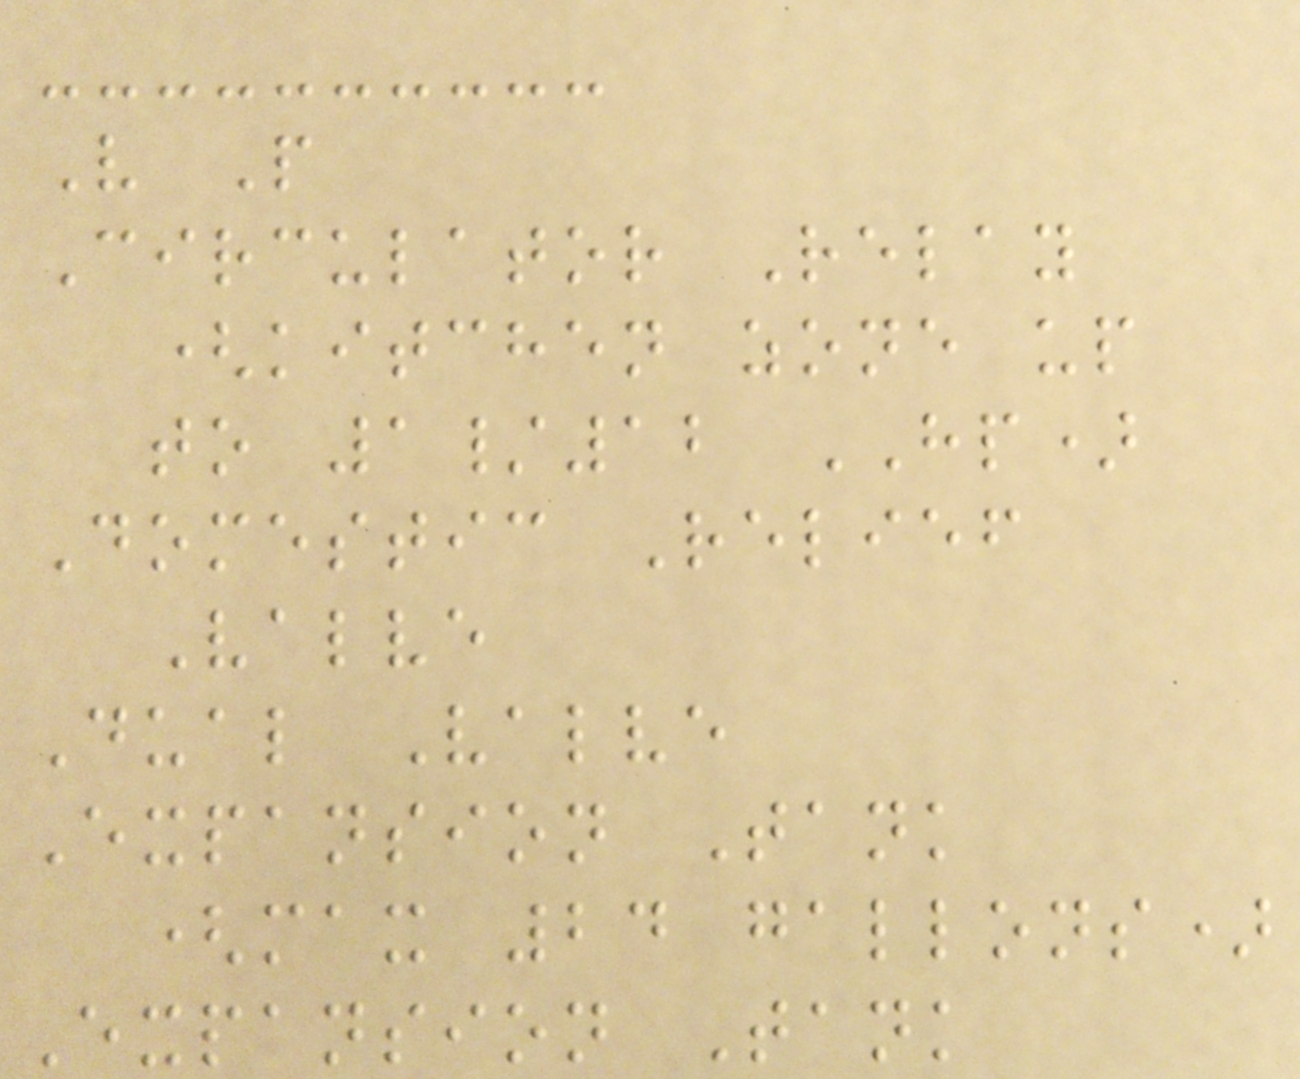V P
Circulator Relay
(kitchen zone up
to 1/12 HP)
Domestic Relief
Valve
Dual Valve
Expansion Tank
(max 24 gallons)
Expansion Tank
